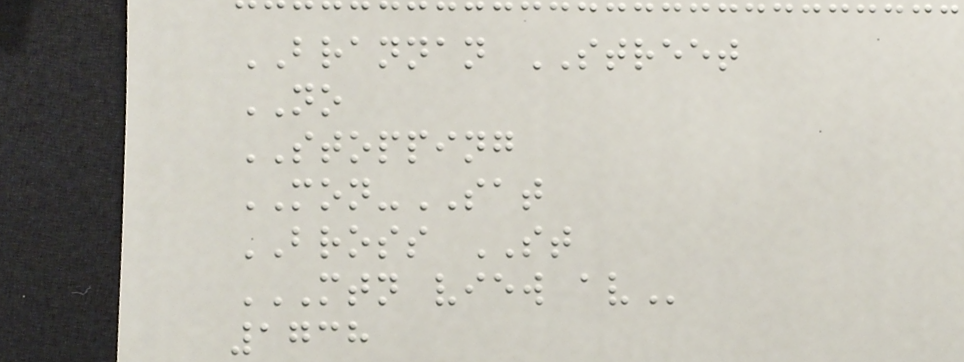BRANNAN STREET
NO
STOPPING
MON-SAT
BROSS ST
MTN VIEW AV
1738
